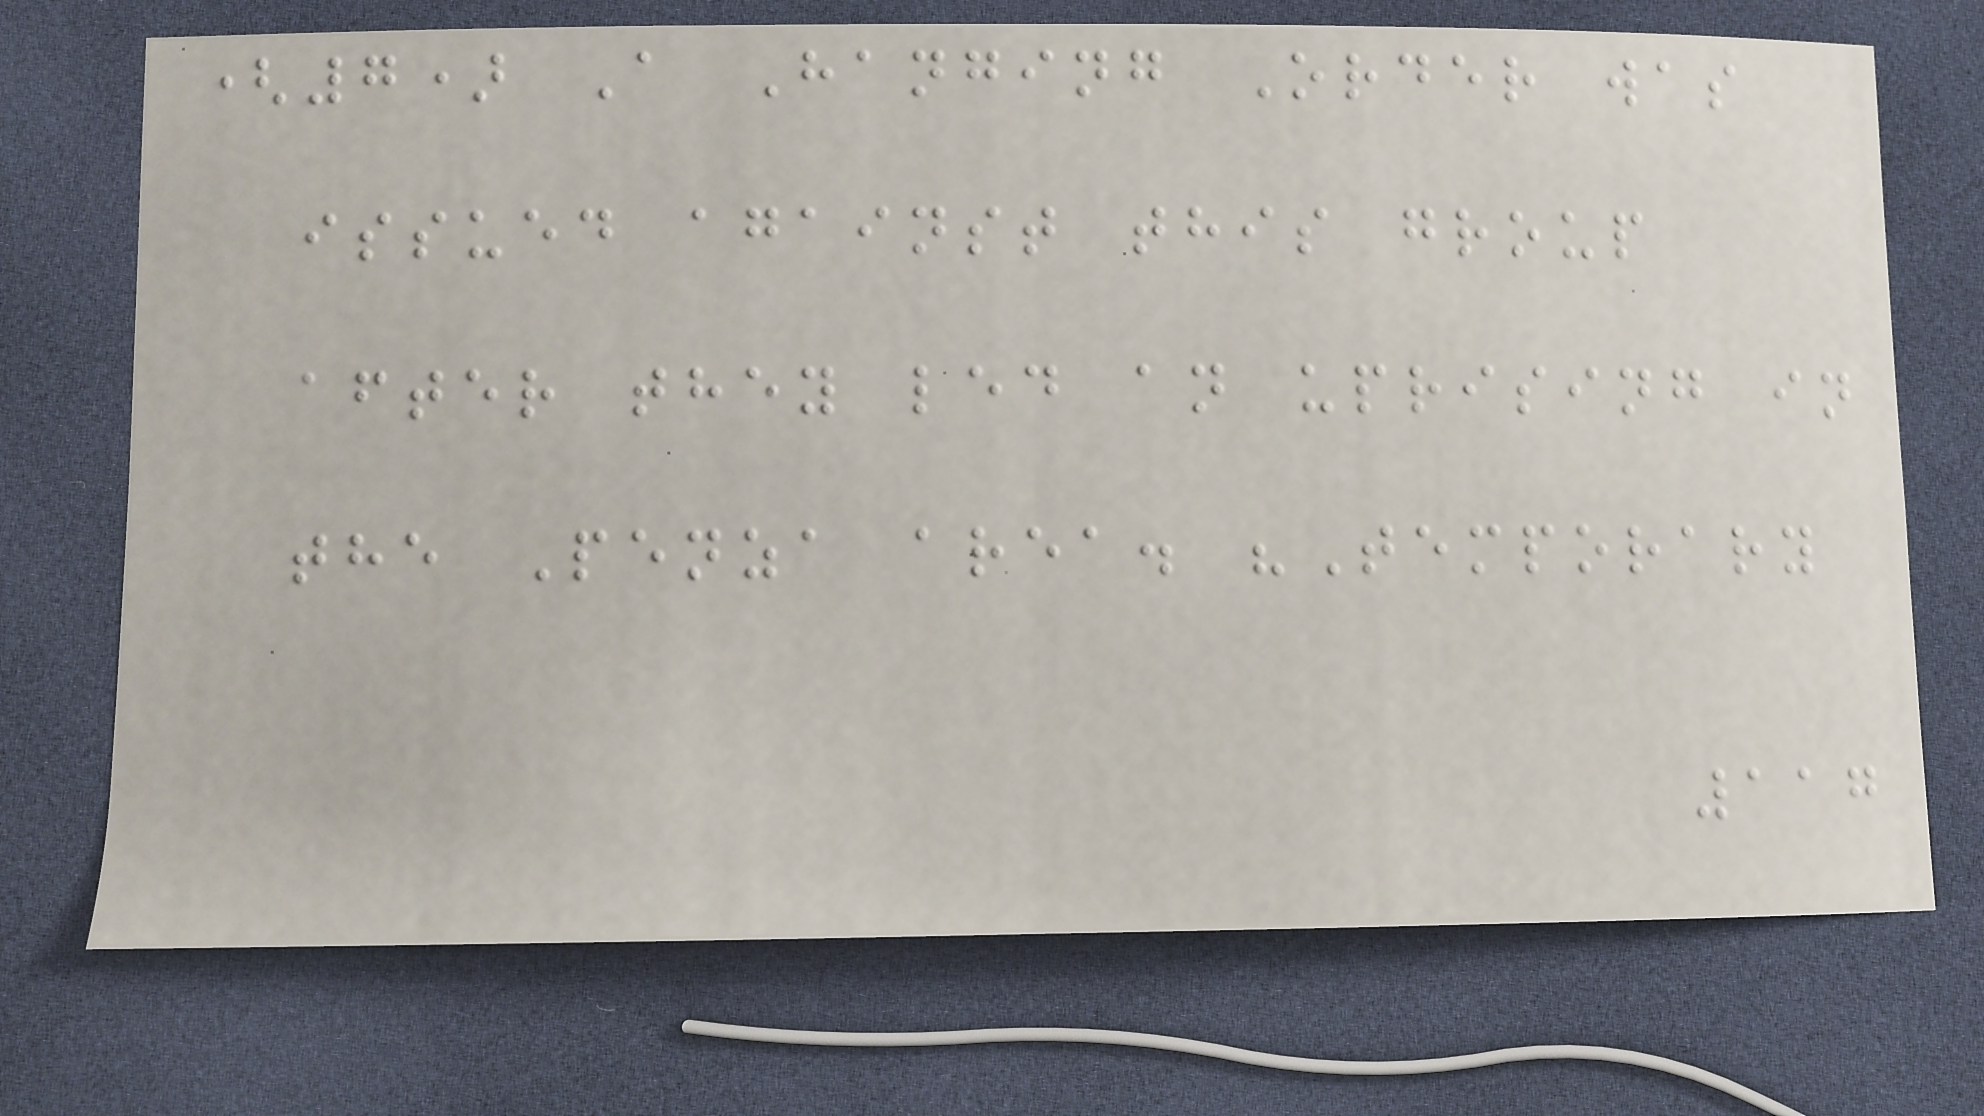(7) A Hanging Order was
issued against this group
after they led an uprising in
the Penza area. "Temporary
117
